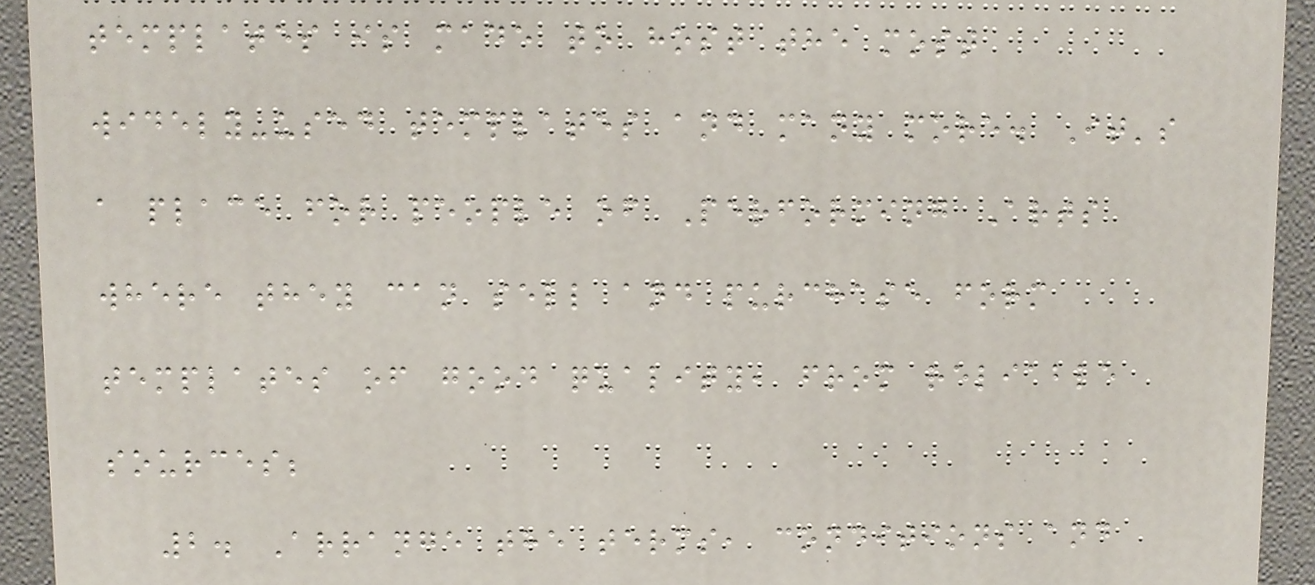templates is made to host the most
widely-used templates and many more. It's
a place for people of Performing Arts
where they can sell and purchase form
templates of good quality, from reliable
sources;
2. Arrange the terms, conditions and
